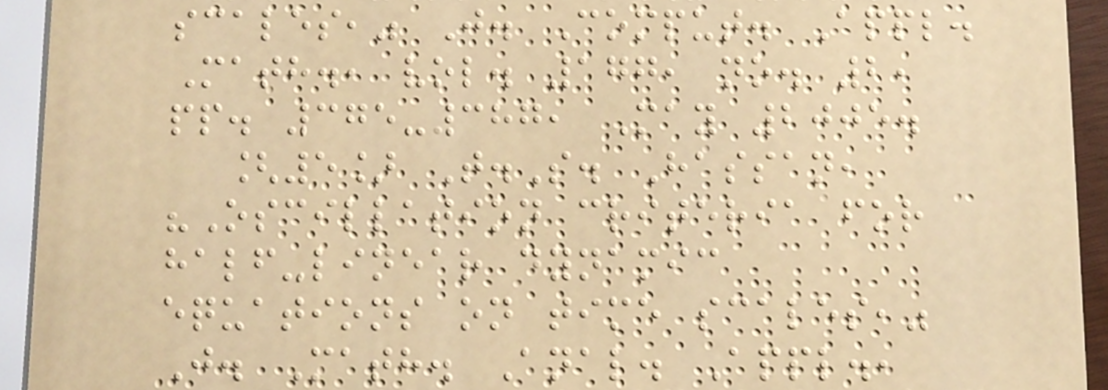scales," J. Comput. Appl.
Math., vol. 177, no. 2,
pp. 375-387, May 2005.
[5] T.S. Hassan,
"Oscillation criteria for
half-linear dynamic
equations on time scales,"
J. Math. Anal. Appl.,
